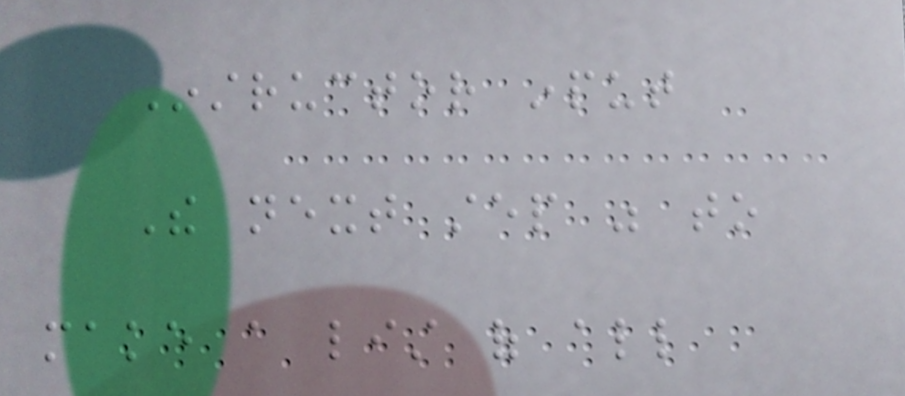Instructor input
The next step was to
make a list of all
